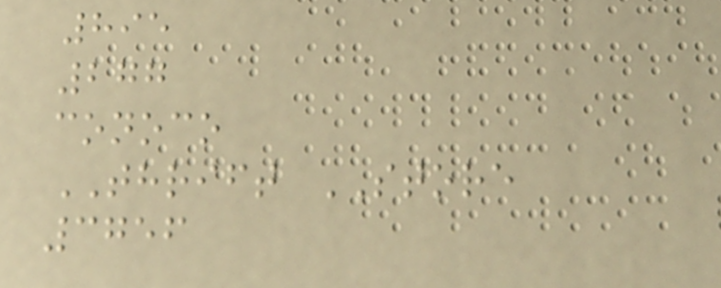895
277
conoco
THRIFT STORE
3756
